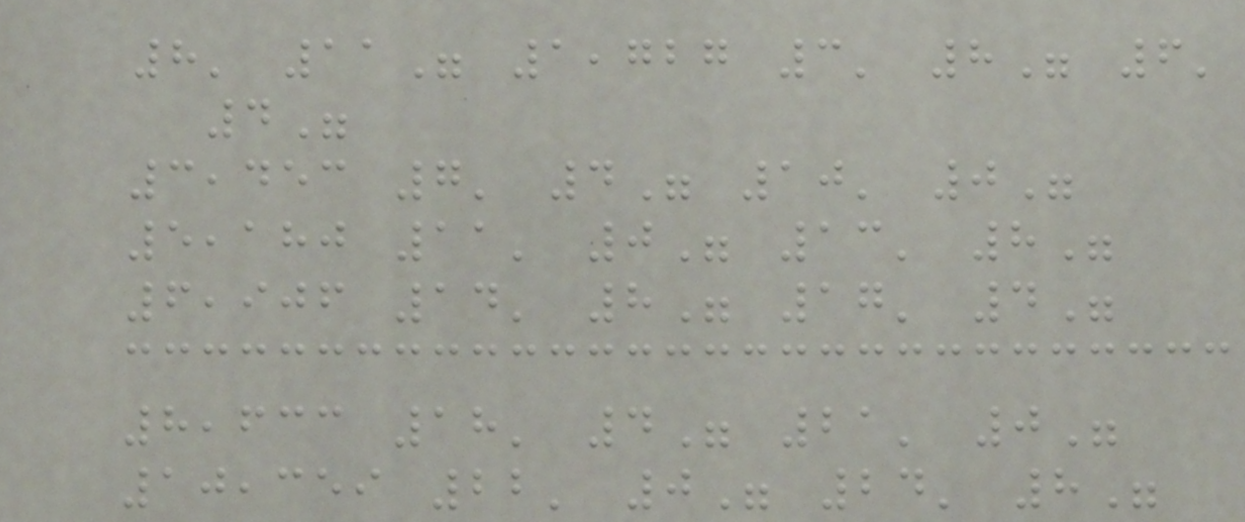8' 11" 1,727 3' 8" 6'
4"
3,453 7' 4" 10' 0"
5,180 11' 0" 13' 8"
6,906 14' 8" 17' 4"
8,633 18' 4" 21' 0"
10,359 22' 0" 24' 8"
